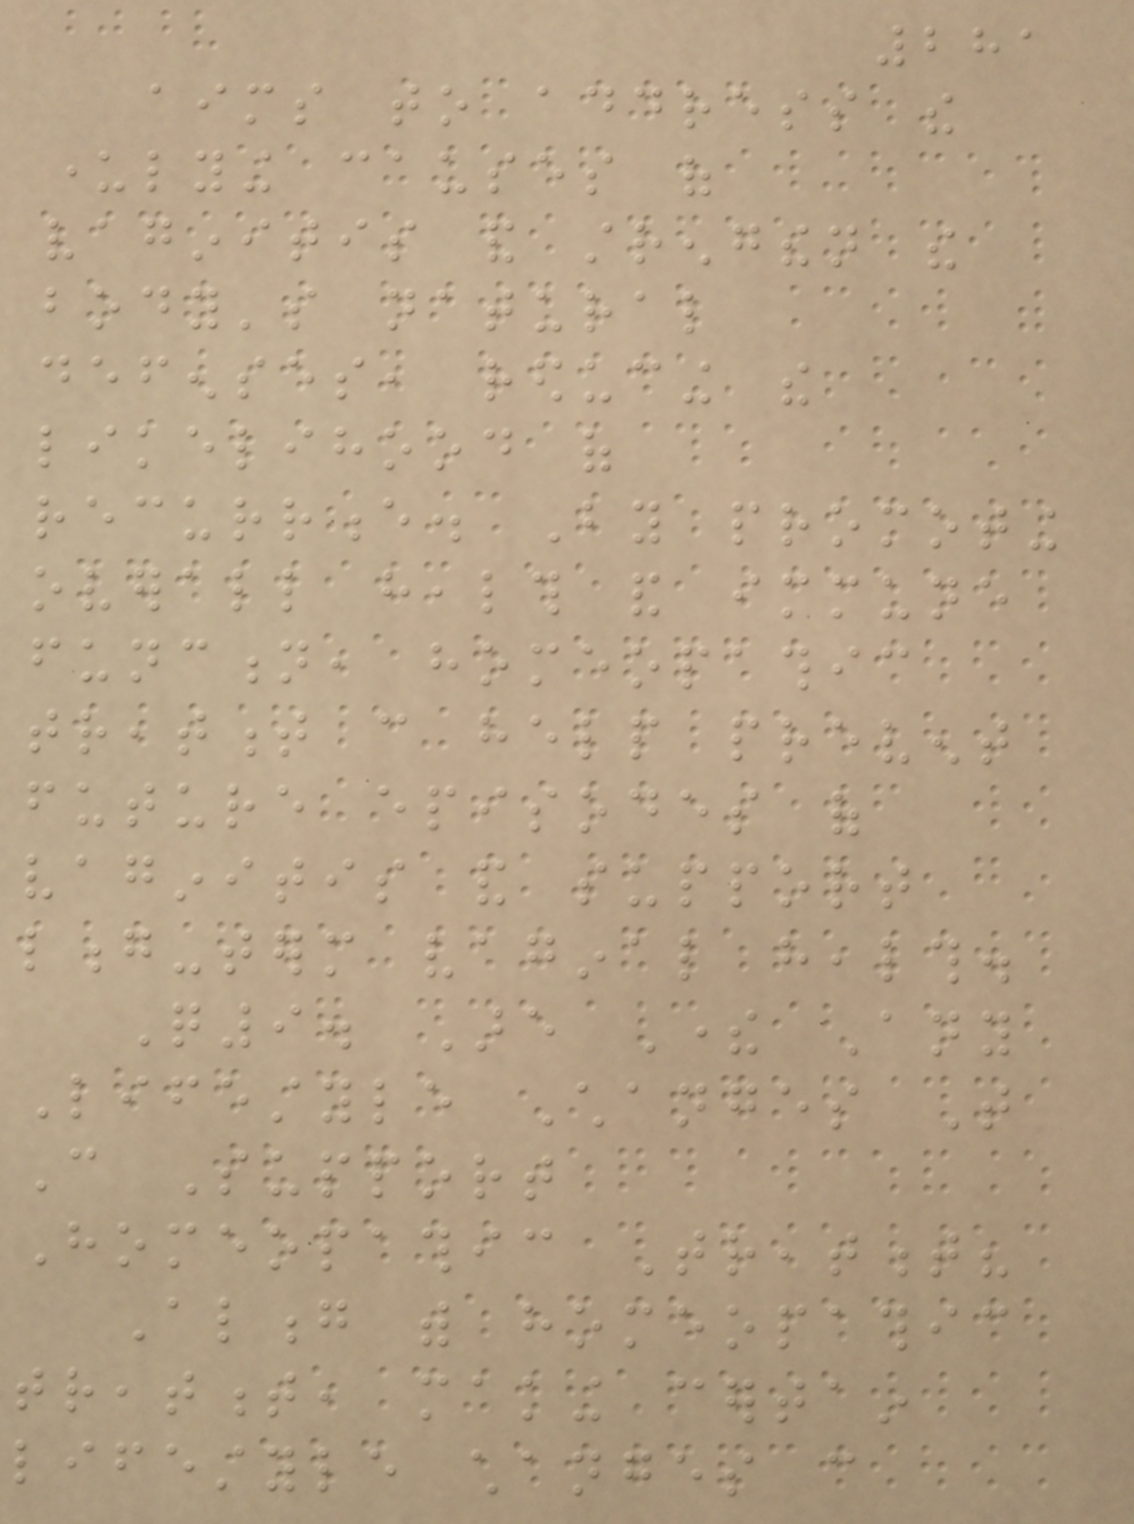281
aims to address the
underlying causes of
vaginitis and strengthen the
body's natural
defenses, reducing the
likelihood of
recurrence. By promoting
overall health and immune
function, homeopathic
treatment can help prevent
future episodes of
vaginitis and support
long-term vaginal health.
Q9. Are There Any
Lifestyle Changes That
Can Support
Homeopathic Treatment?
Along with homeopathic
treatment, making certain
lifestyle changes can
